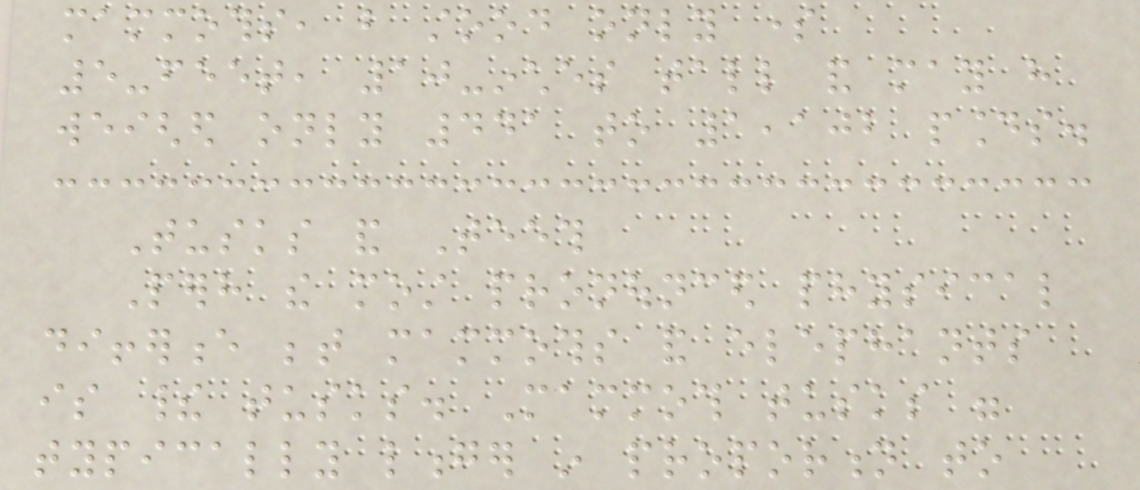mammoths, but stood only some
5-feet, 10-inches tall and may have
weighed only 441 to 1,102 pounds.
Tusks and Teeth
Perhaps the most pronounced physical
difference between mammoths and elephants
is their tusks. Mammoth tusks were
typically longer in proportion to
